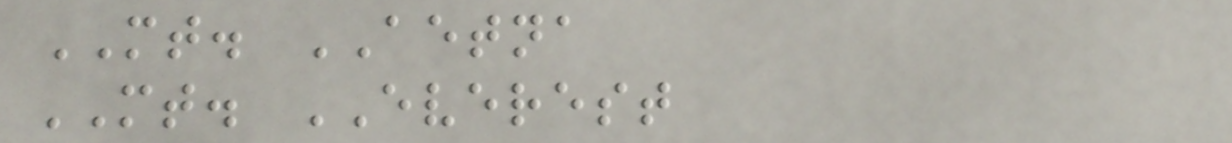MT. AETNA
MT. EVEREST
